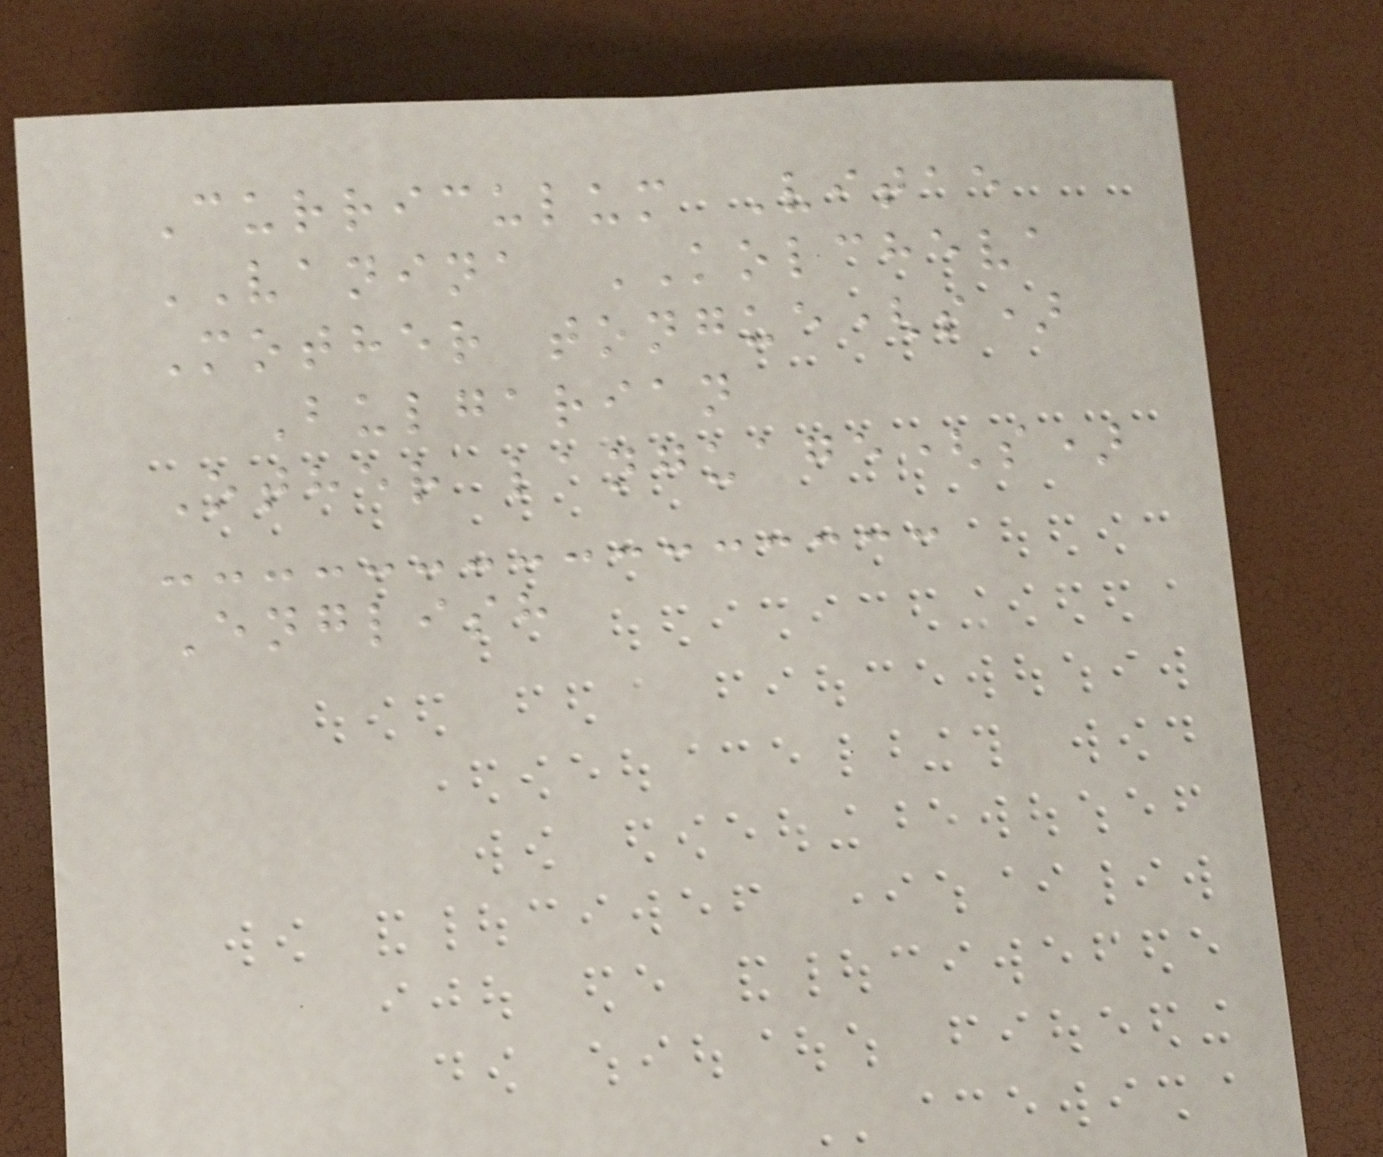Curriculum Vitae
VANINA KOLCHEVA
Mother tongue(s)
Bulgarian
Other language(s)
English
